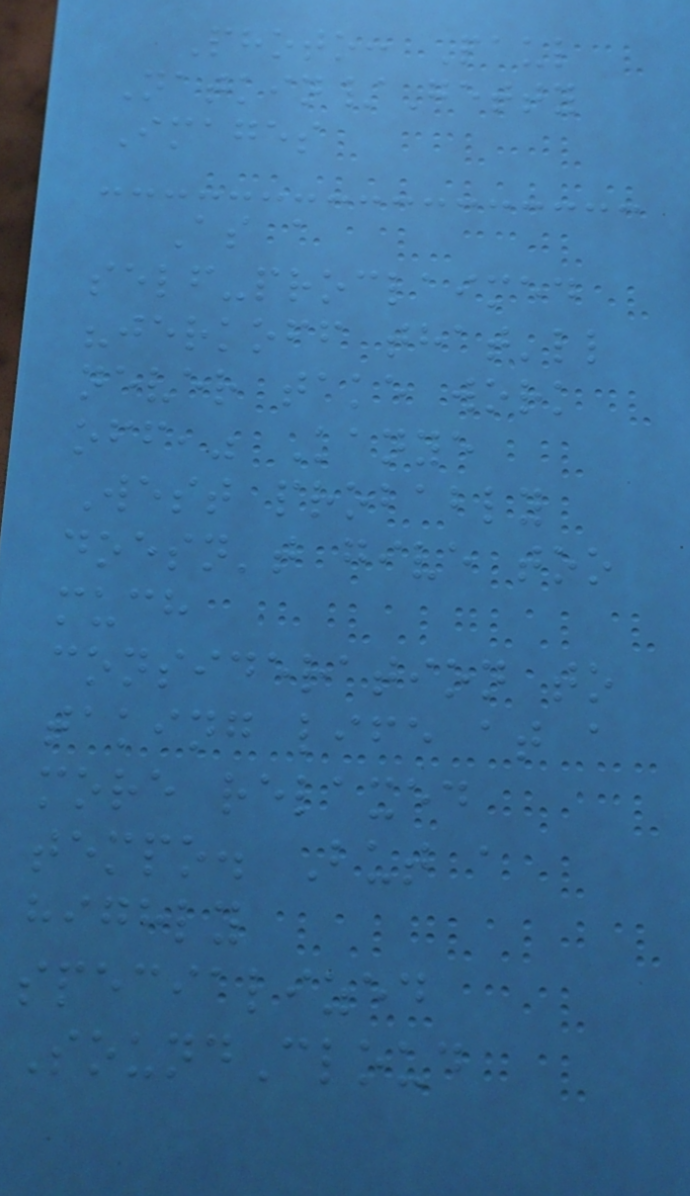Photo: Paul
Natkin/Getty
Images
As a
self-proclaimed
"jerkoff that'll
never take work
off," Kanye
West probably
doesn't give too
much
consideration to
taking life at a
more relaxed
tempo. But a
highly
specialized
SoundCloud
